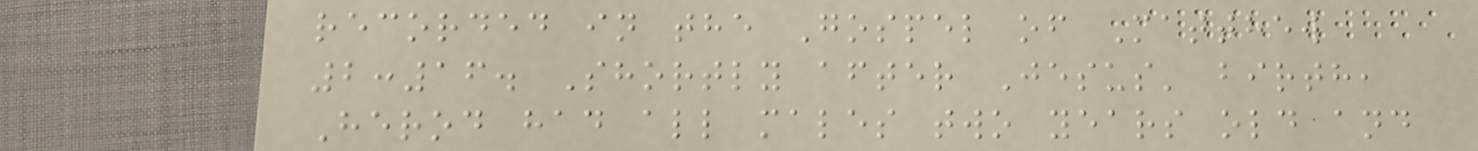recorded in the Gospel of Matthew
2:16. Shortly after Jesus' birth,
Herod had all males two years old and
